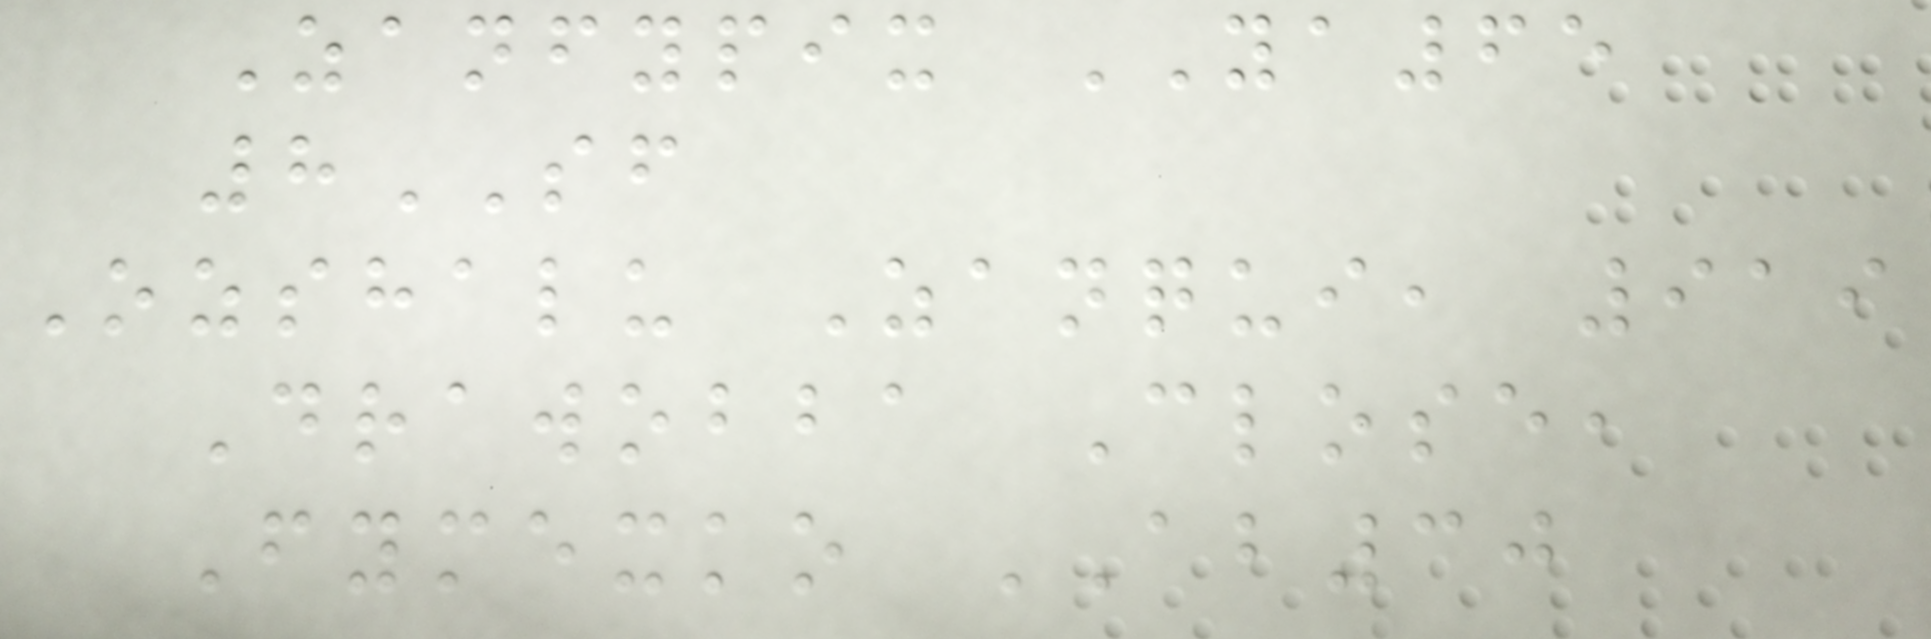Zanfypix YA65
8SF
Ozshalu Zanqui, 919
Drawobba Close,
Fymexko AB30
